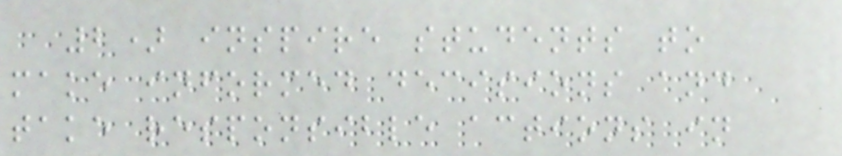2) inspire students to
make informed decisions and
take responsible actions in
